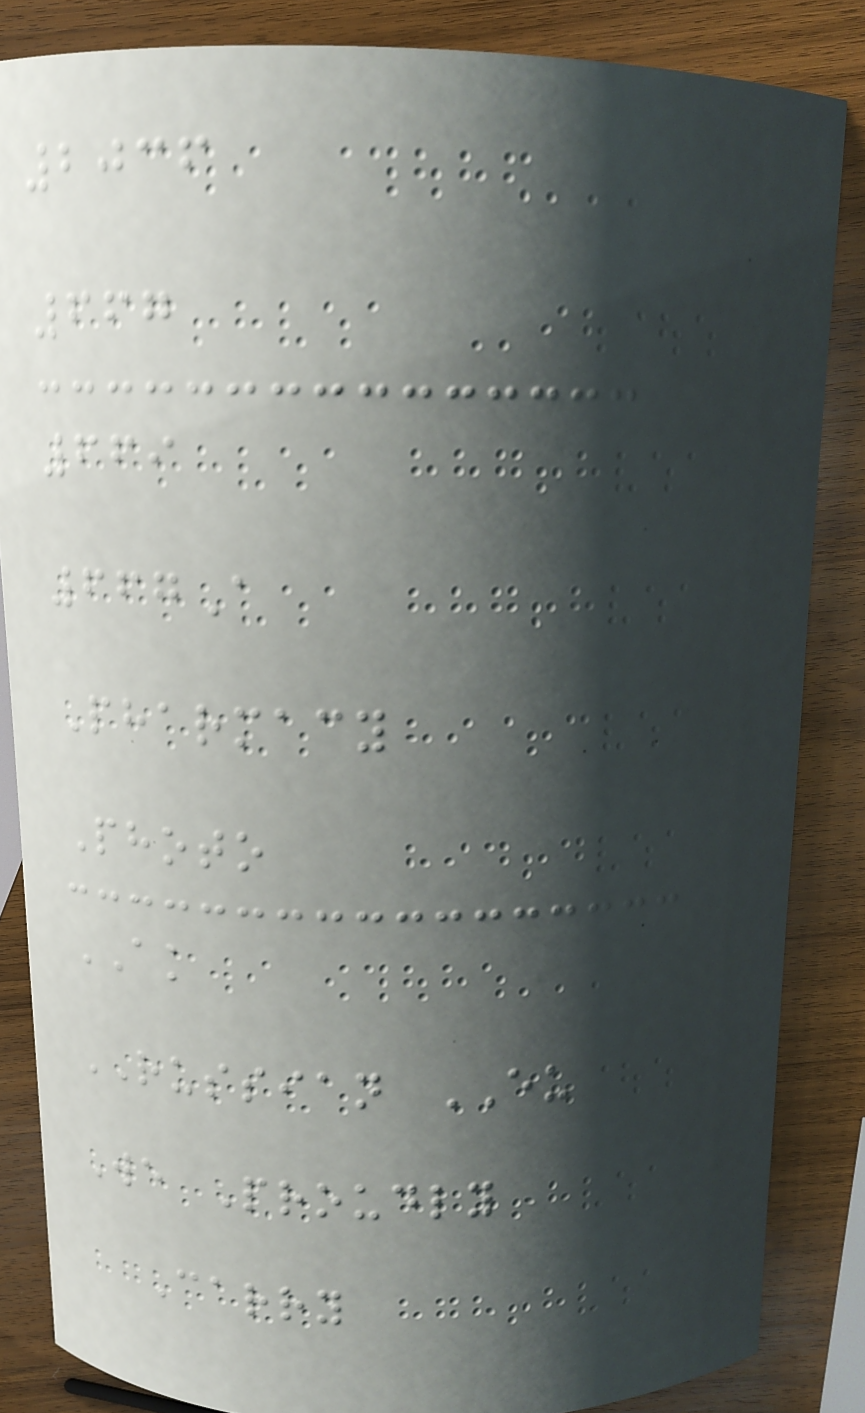2036
667
669
667A
Pharmacy
Photo
AK
RUSSIAN EU
We Proudly
Carry
